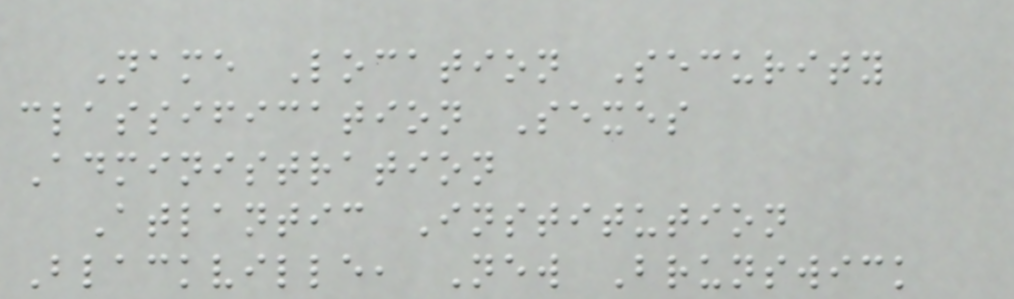Name Location Security
classification Sexes
Administration
Atlantic Institution
Blackville, New Brunswick
